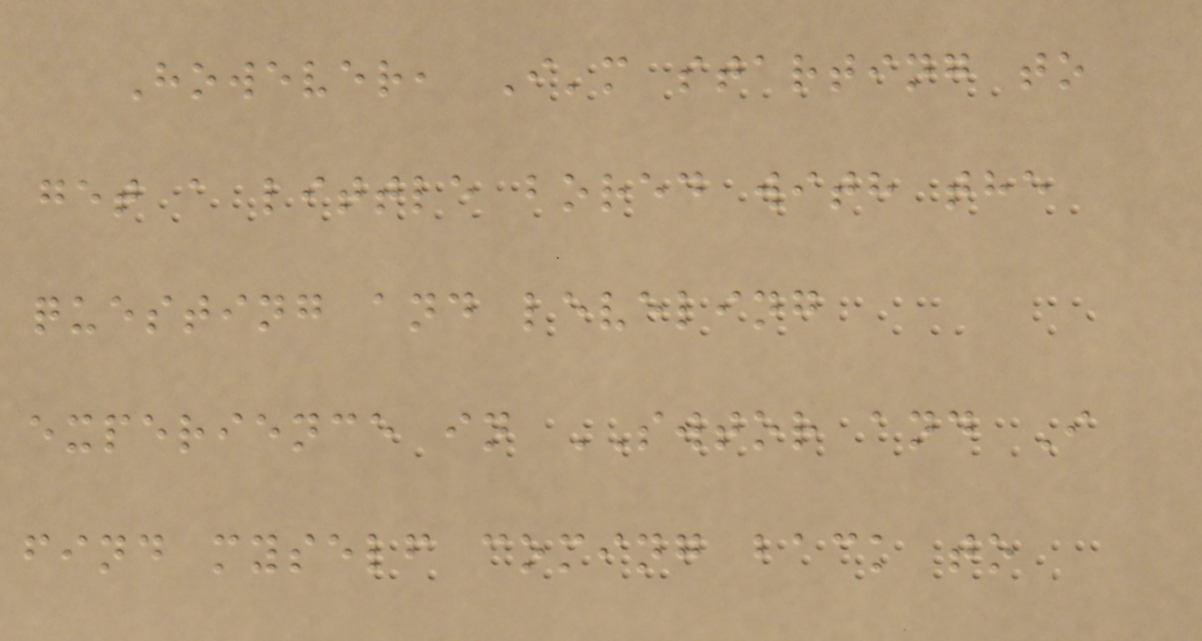However, I'm starting to
get a little bored with the
questing and leveling
experience in SWTOR and I
find myself coming back to
